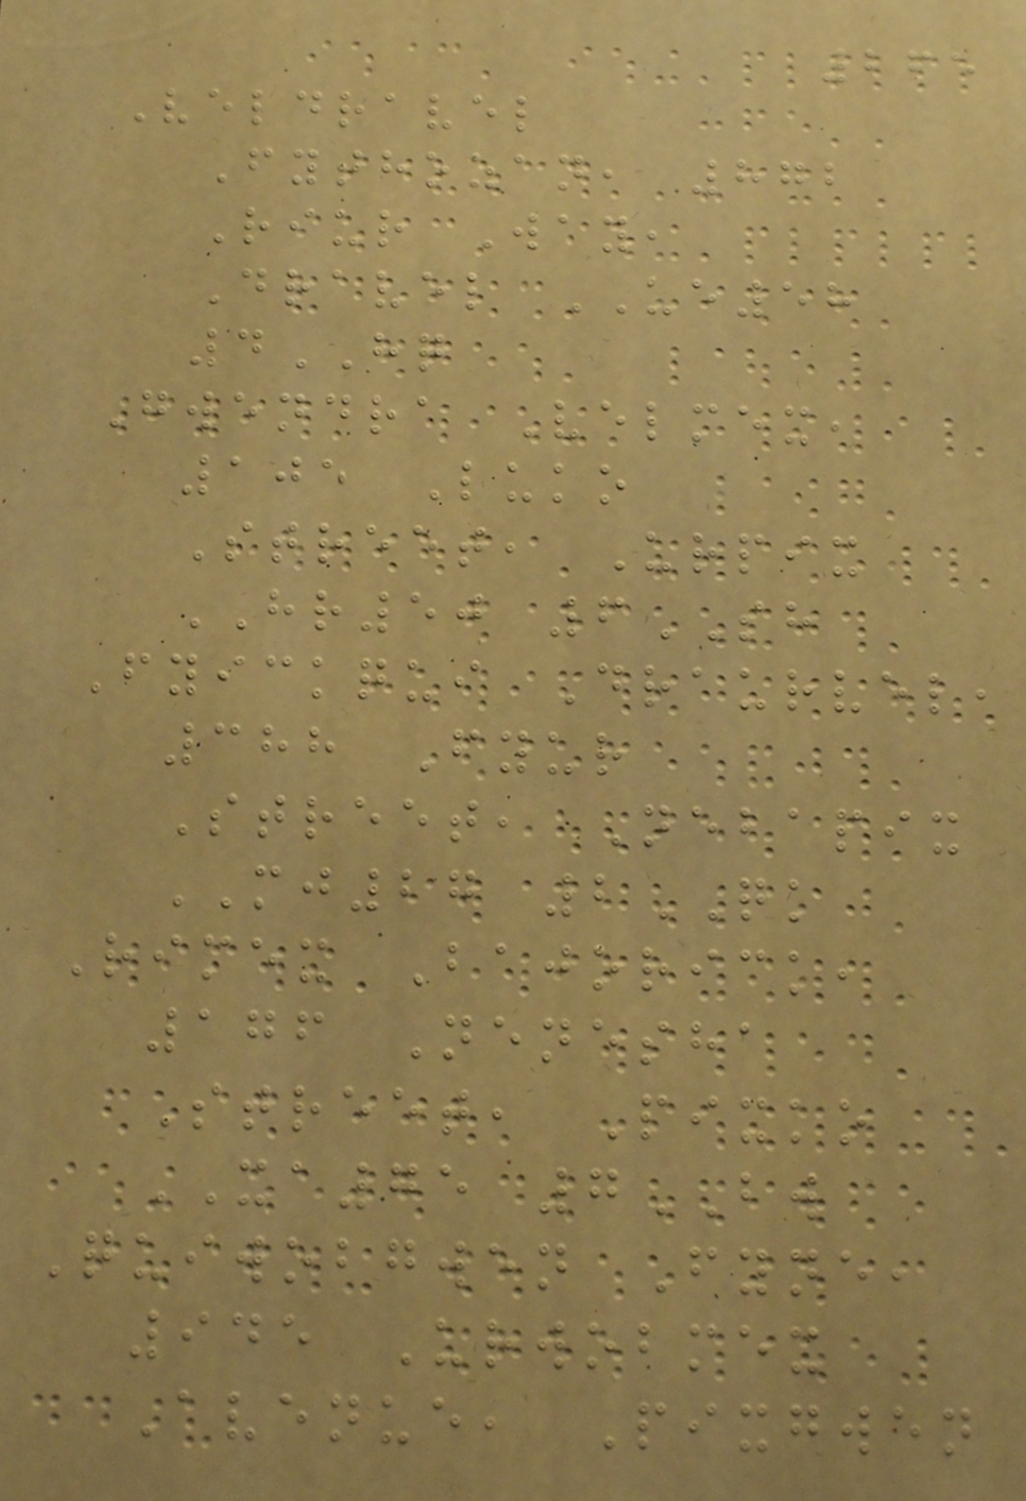265
Veldravel
Fythozan, 872
Riur Way,
Dravel UE58
4HQ
Gwendra Velmex,
105 Luko
Street, Urpix
HR50 6SH
Fyickqui Draurvel,
388 Fyur
Street, Nebapix
MJ27 2QK
Rimex Bajorick,
176 Nenesha
Street, Pixko
XA75 7BW
Quiwobgwen Fyne,
945 Urwobmex
Avenue, Pixgwen
